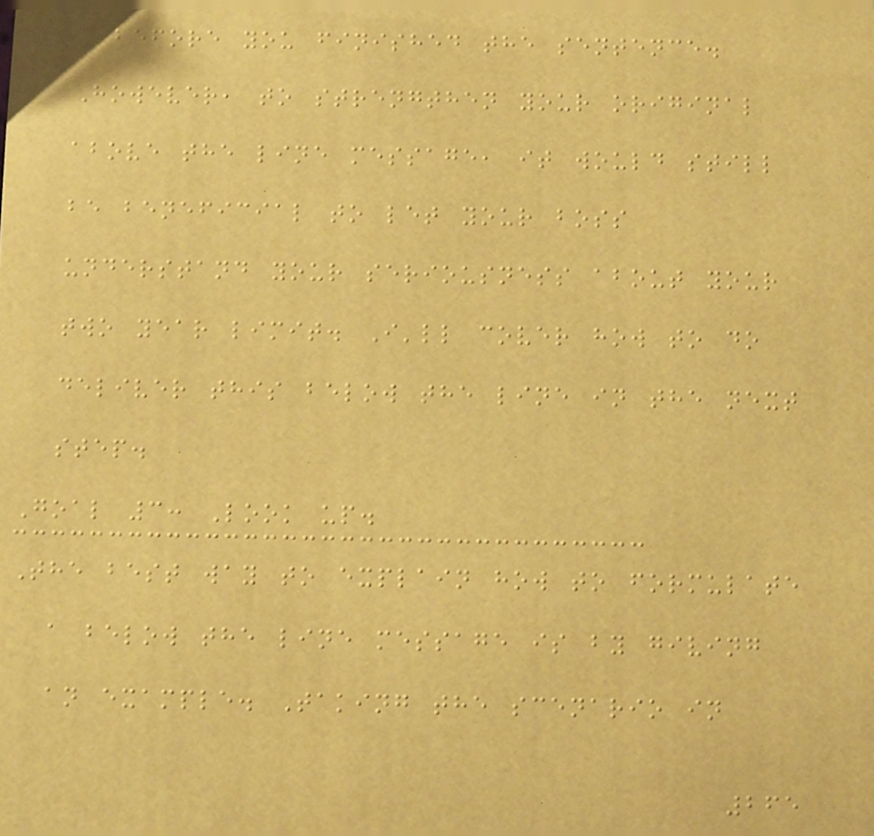box before you finished the sentence.
However, to strengthen your original
above the line message, it would still
be beneficial to let your boss
understand your seriousness about your
two year limit. I'll cover how to do
deliver this below the line in the next
step.
Goal 3: Look up.
The best way to explain how to formulate
a below the line message is by giving
an example. Taking the scenario in
265
